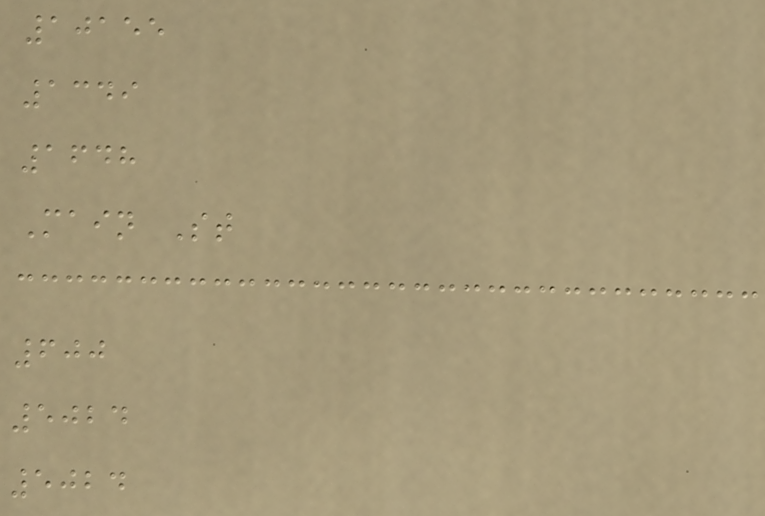10155
1349
1648
Main St
600
5024
5024
